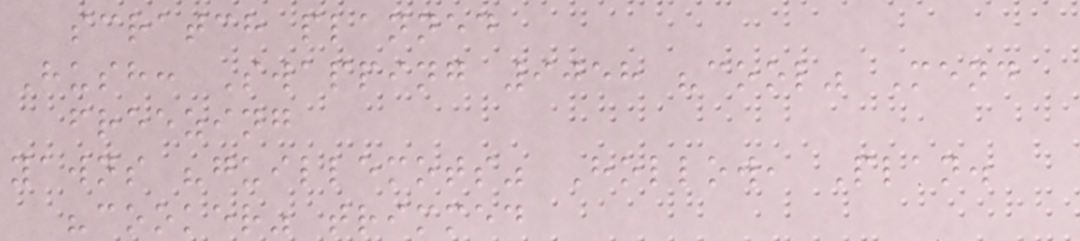scratch planned
Hush: Swapping 9058 "cool" Mend
freezing
yawns "guillemots" Hollow, Plan.
"cooker" trimmed
